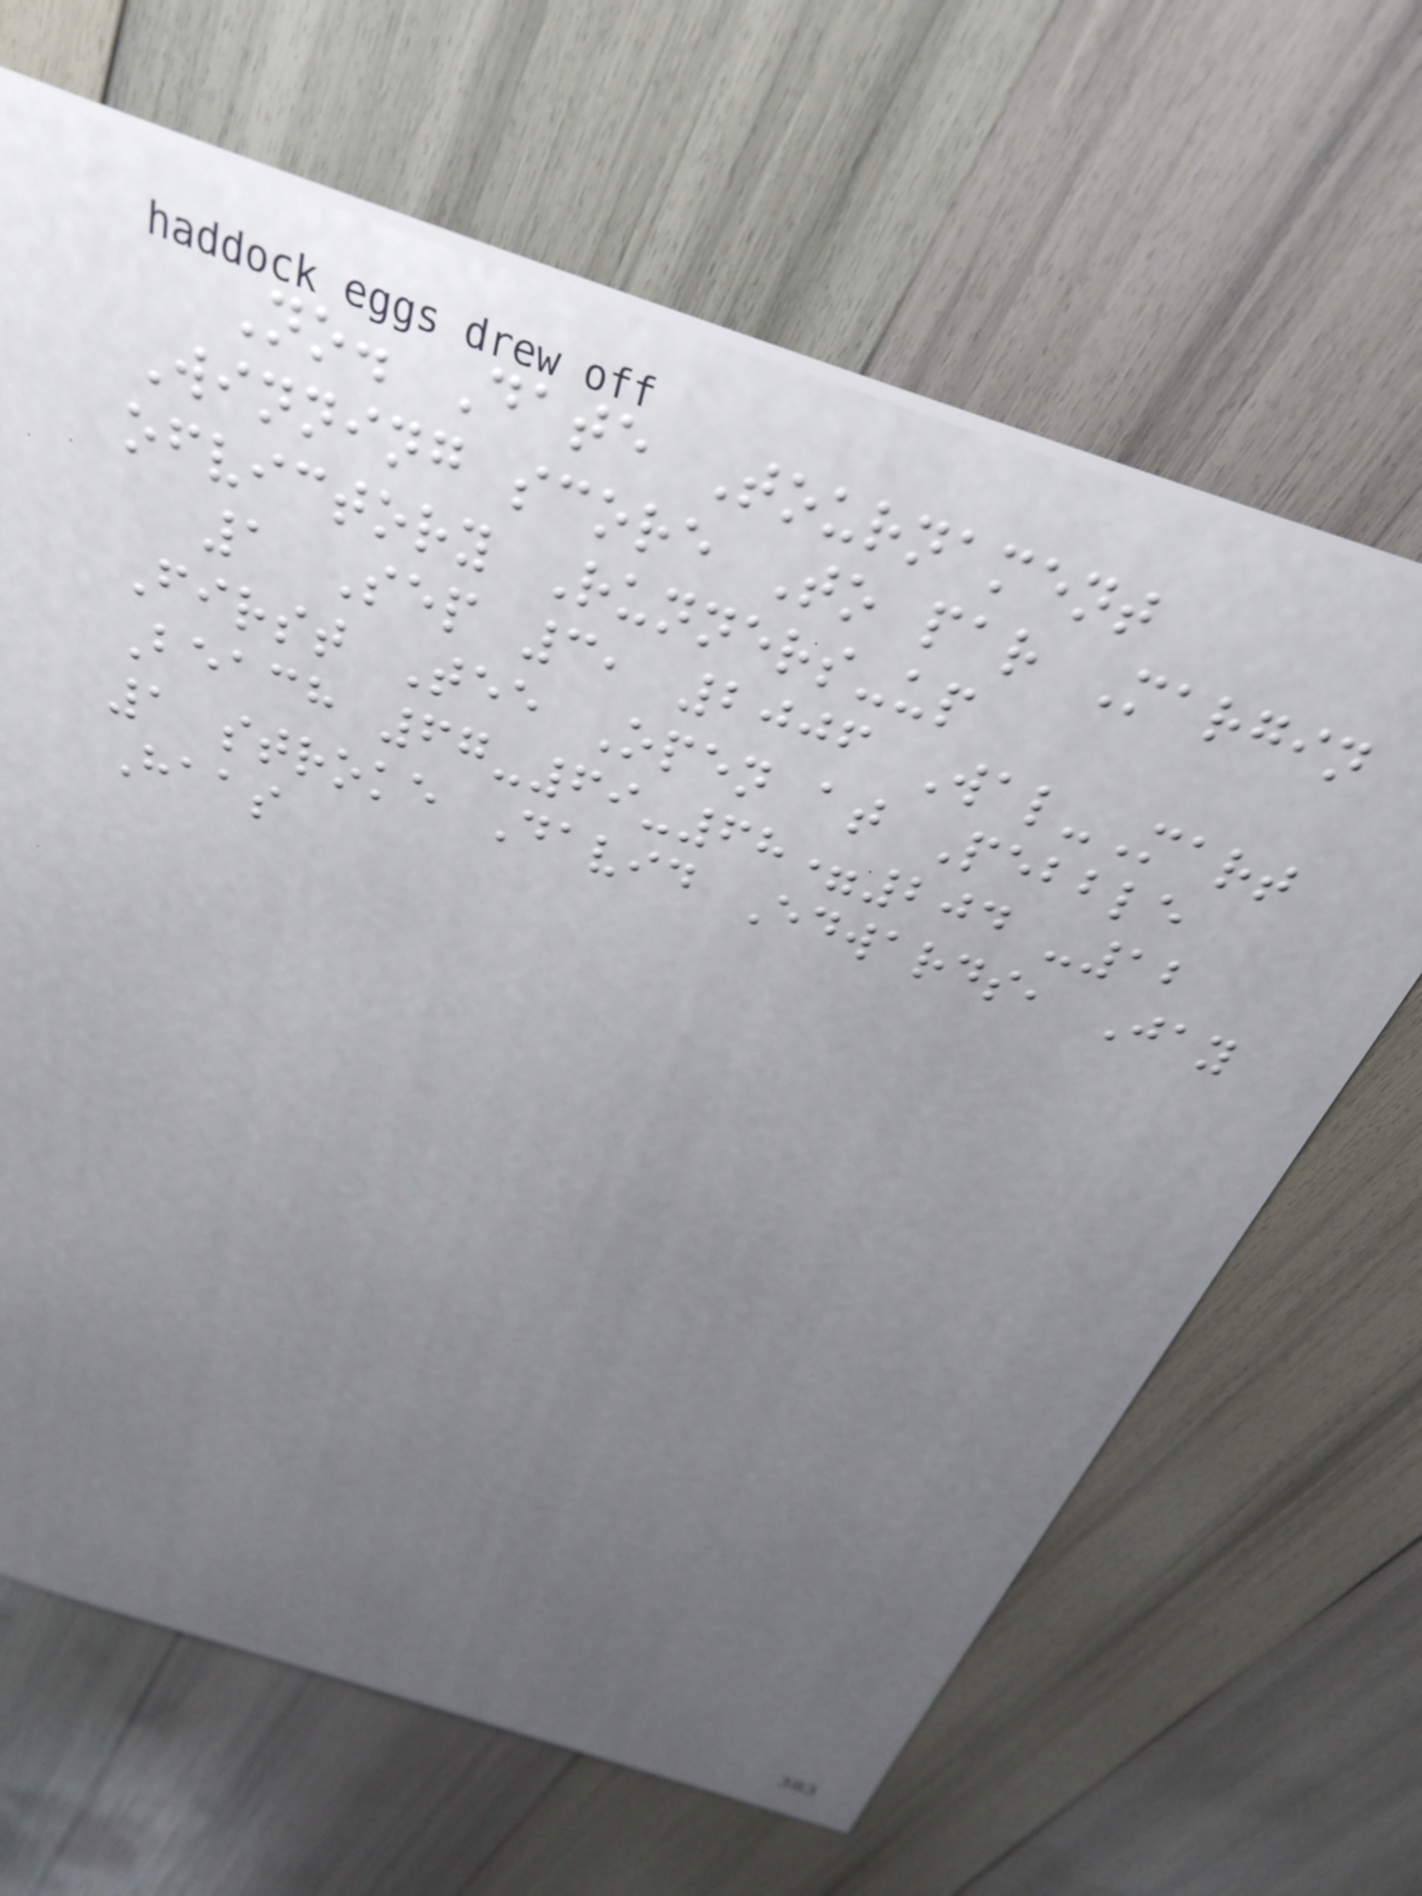No. Date Tournament
Winning score To par Margin
ofvictory Runners-up
1 Sep 3, 2006 Wal-Mart
First Tee Open at Pebble
Beach 67-69-68=204 -12
1 stroke David Edwards, Jay
Haas
